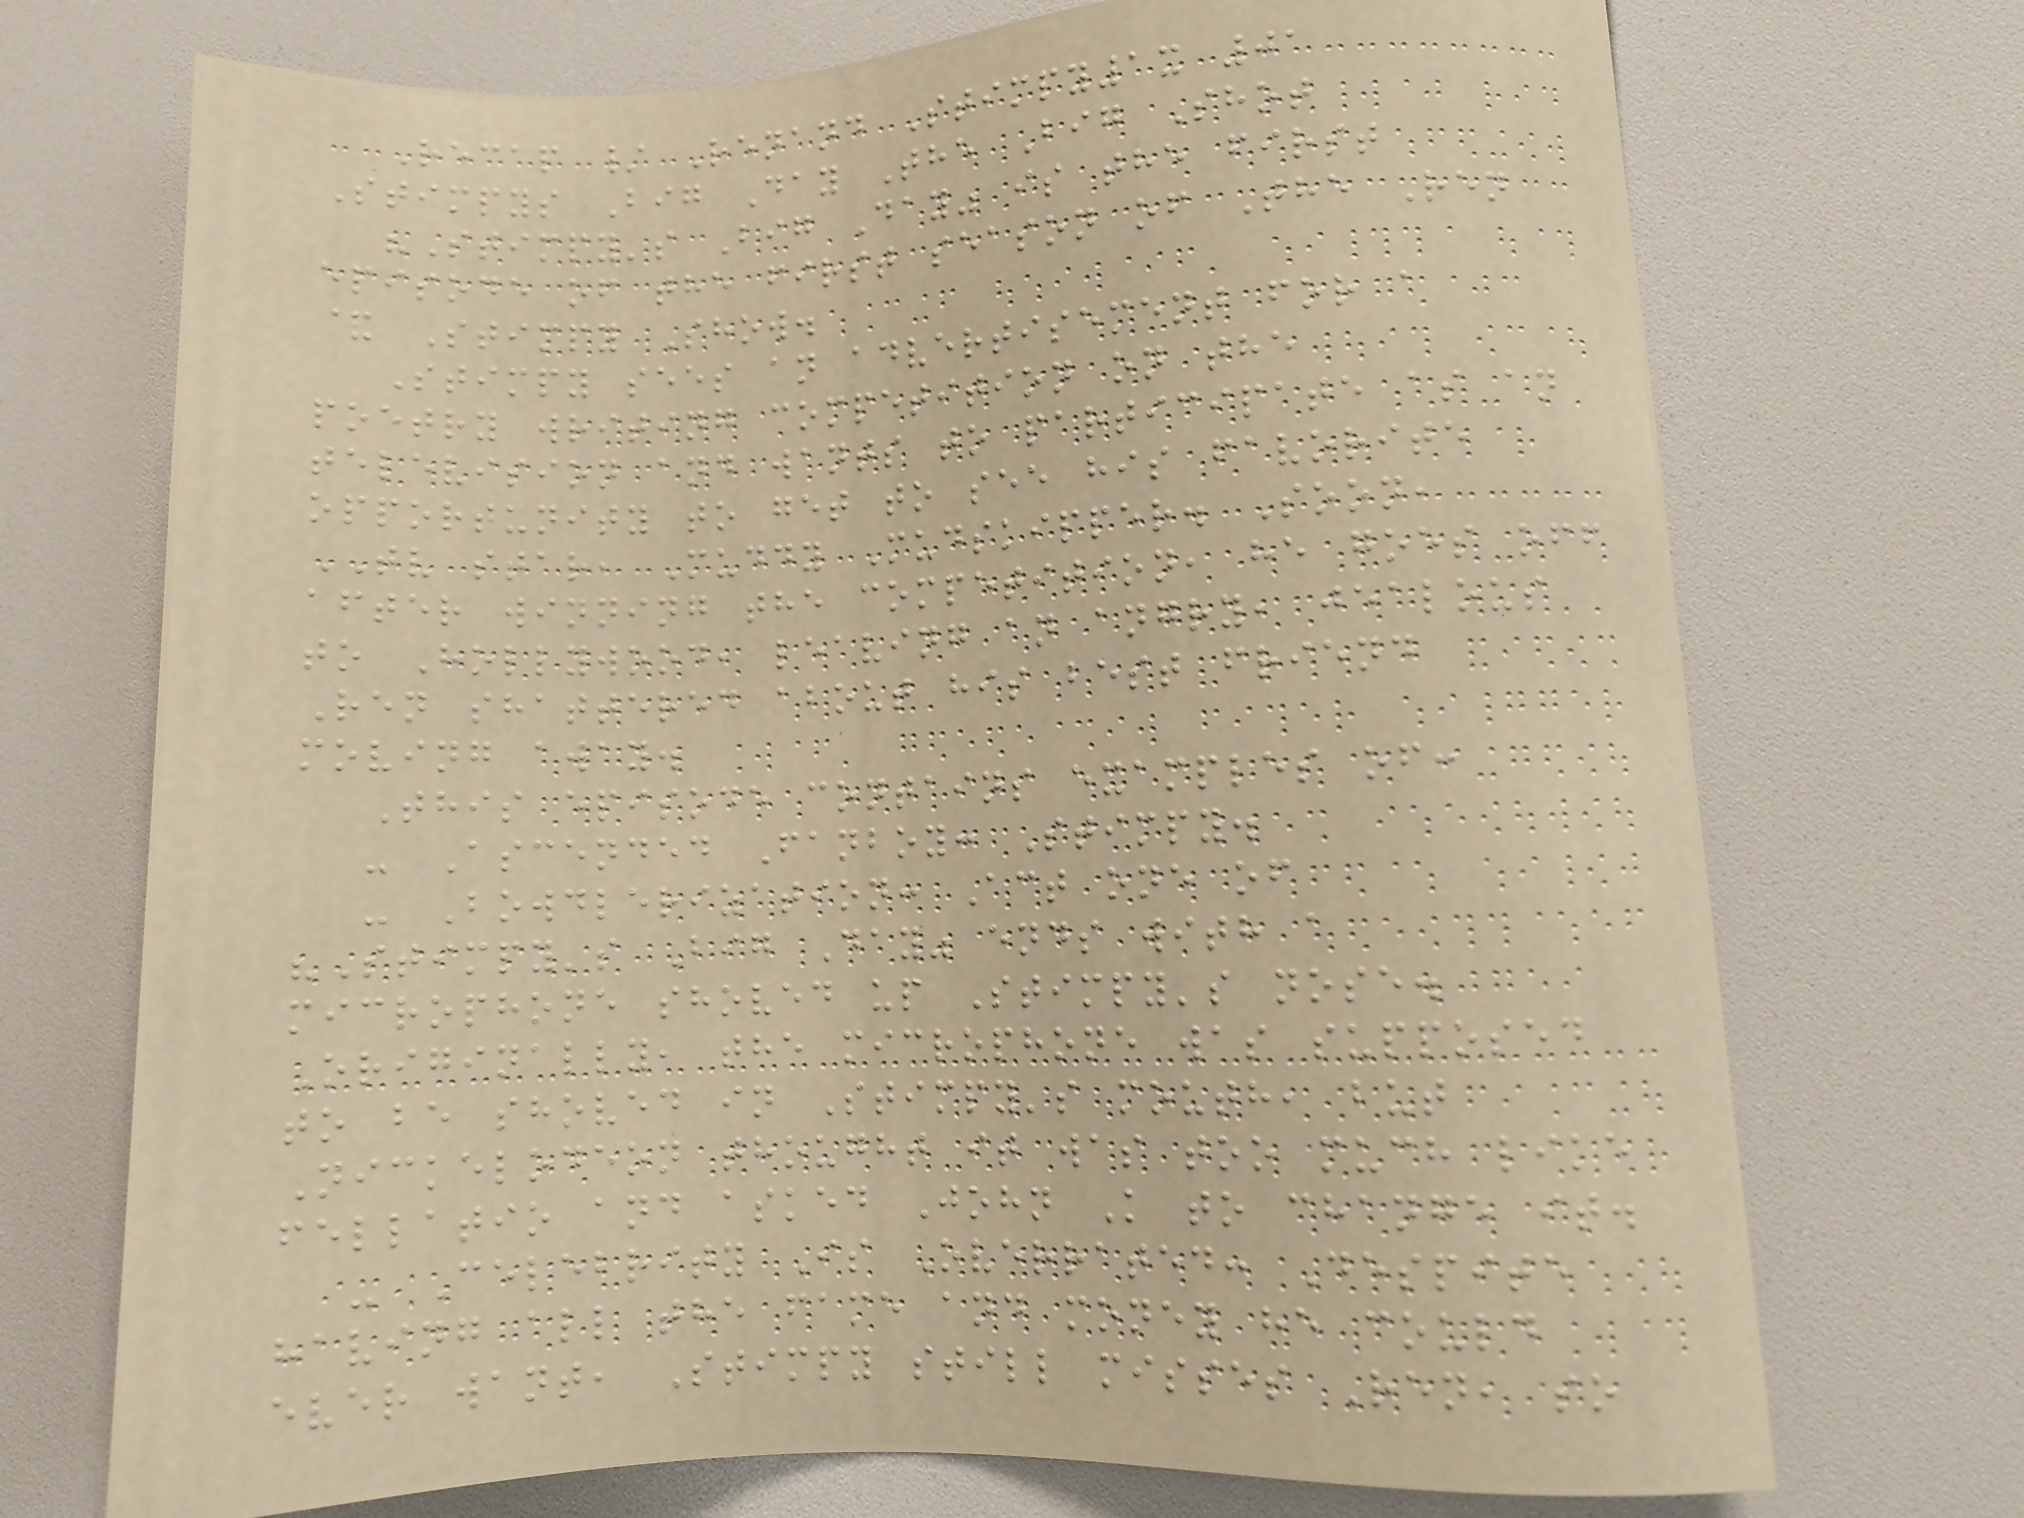Recap / Renand Stimpy1x 01
Stimpys Big Day The Big Shot
"Stimpy's Big Day" is the first
episode of the first season of The Ren
& Stimpy Show.
Stimpy sees an advertisement for a
poetry writing competition on the
television and wants to participate as an
opportunity to get to see his favorite
TV star, Muddy Mudskipper. Soon,
after winning the competition, he goes off
to Hollywood, leaving an angry, jealous
Ren shattered about his best friend
moving away.
This episode contains examples of:
- Ascended Fanboy: Stimpy.
- Bowdlerization: Act one of
"Stimpy's Big Day" ends with a
microphone shoved up Stimpy's nose.
Originally, the microphone was supposed
to be shoved in Stimpy's mouth, but
Nickelodeon thought it was too much like
fellatio and asked John K to change it.
- Celebrity Is Overrated: Despite
having all the fame and money he could
ever want, Stimpy still misses Ren, so
